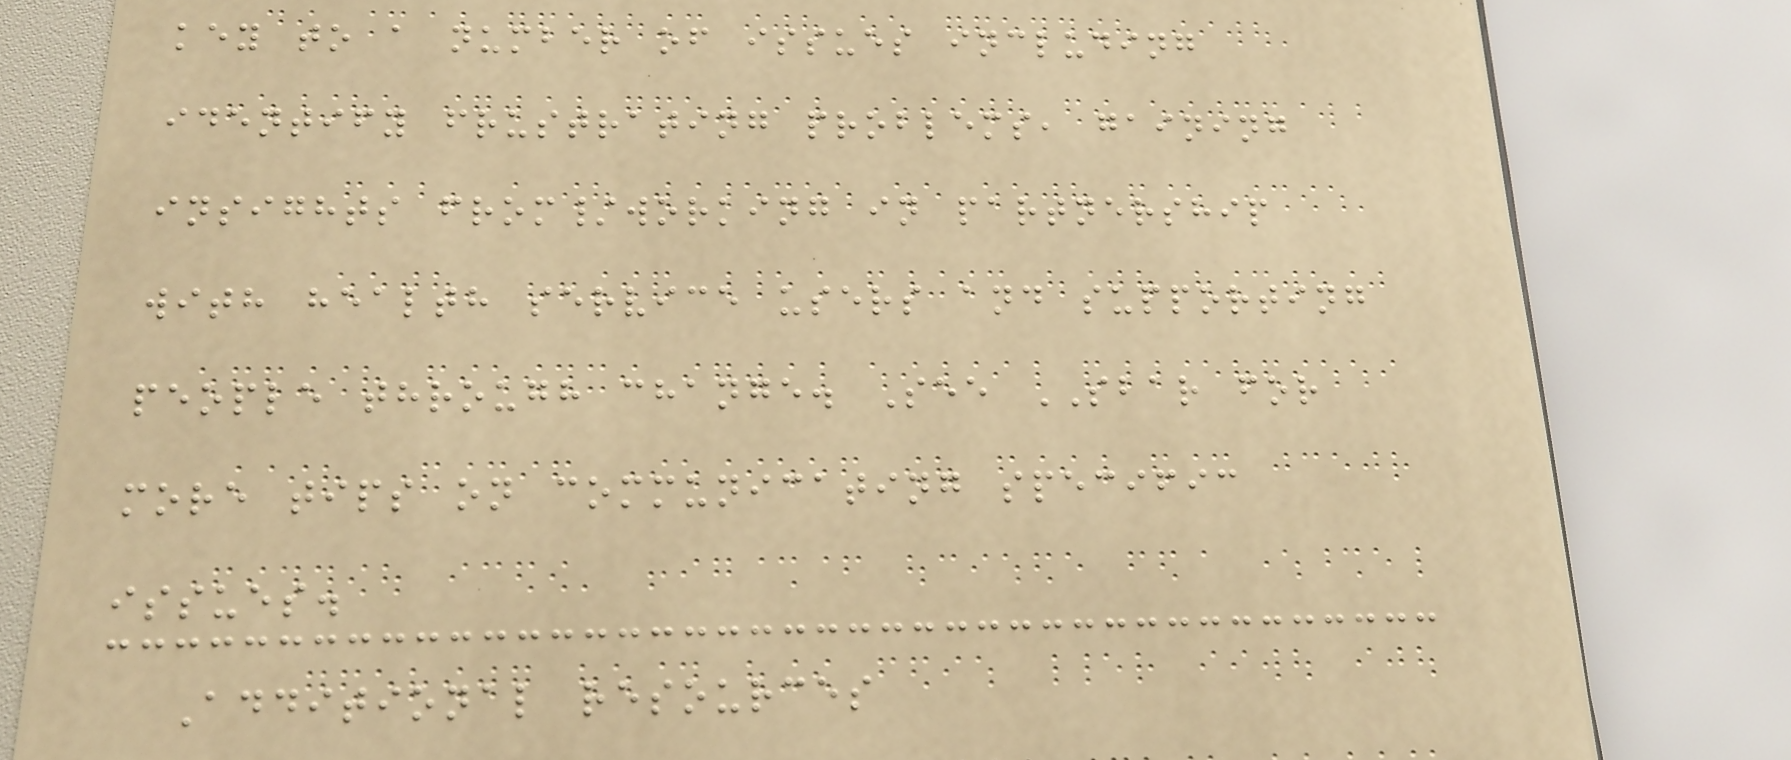key to a number of issues including
identify frustrating problems, gaining
insights from/working in partnership
with health service users and supporting
people through change. See SBAR for
more tips on communicating specific
issues.
Additional resources
